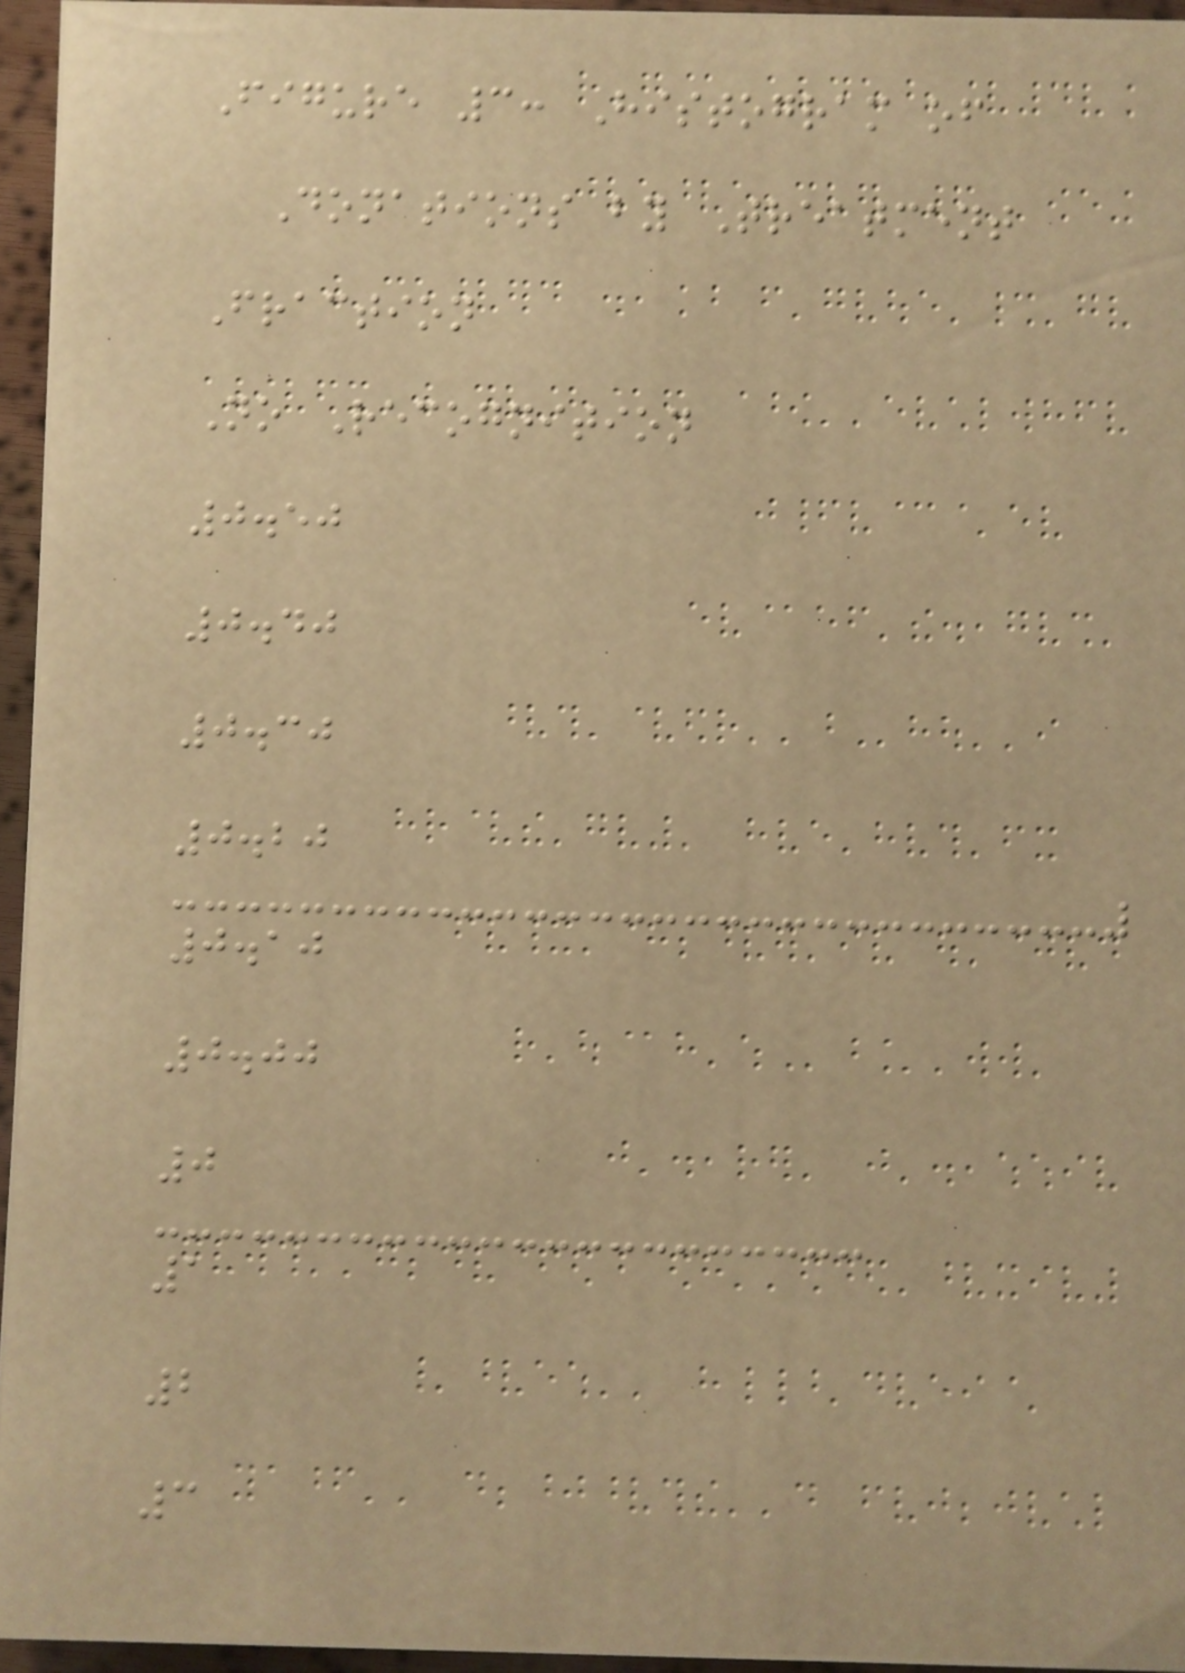Figure 3: Histogram of
Donations by Treatment
Fraction
No Recognition
0.50
0.40
0.30
0.20
0.10
0.00
0
1
2
3
